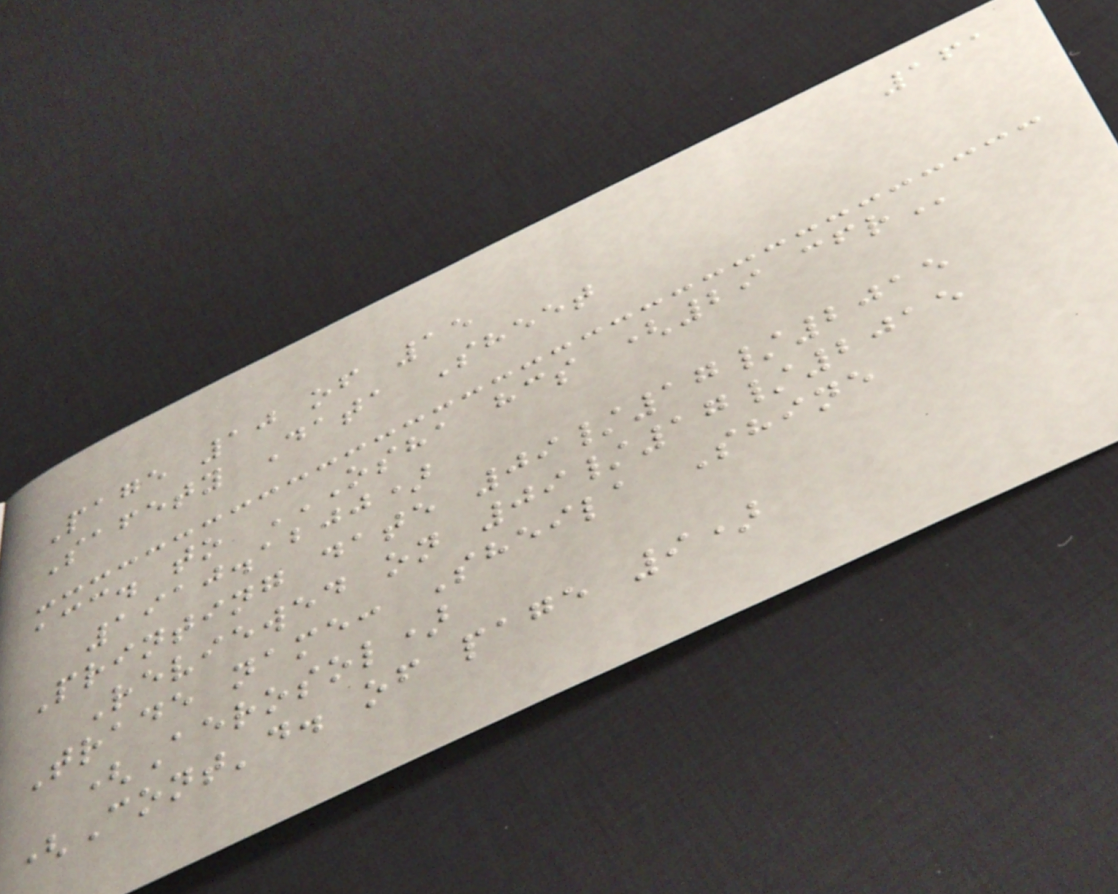161
Page 10 of 15
Safety Data Sheet
acc. to OSHA HCS (29 CFR
1910.1200)
Printing date 09/17/2015
Reviewed on 09/17/2015
Trade name: Sheila Shine
(Aerosol)
(Cont'd. of page 9)
